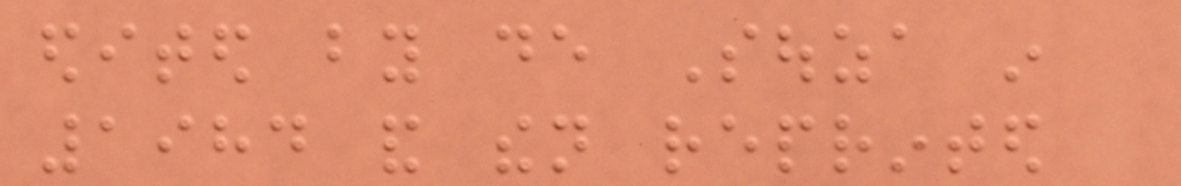edited by de Souza in
1984 and then reprinted
